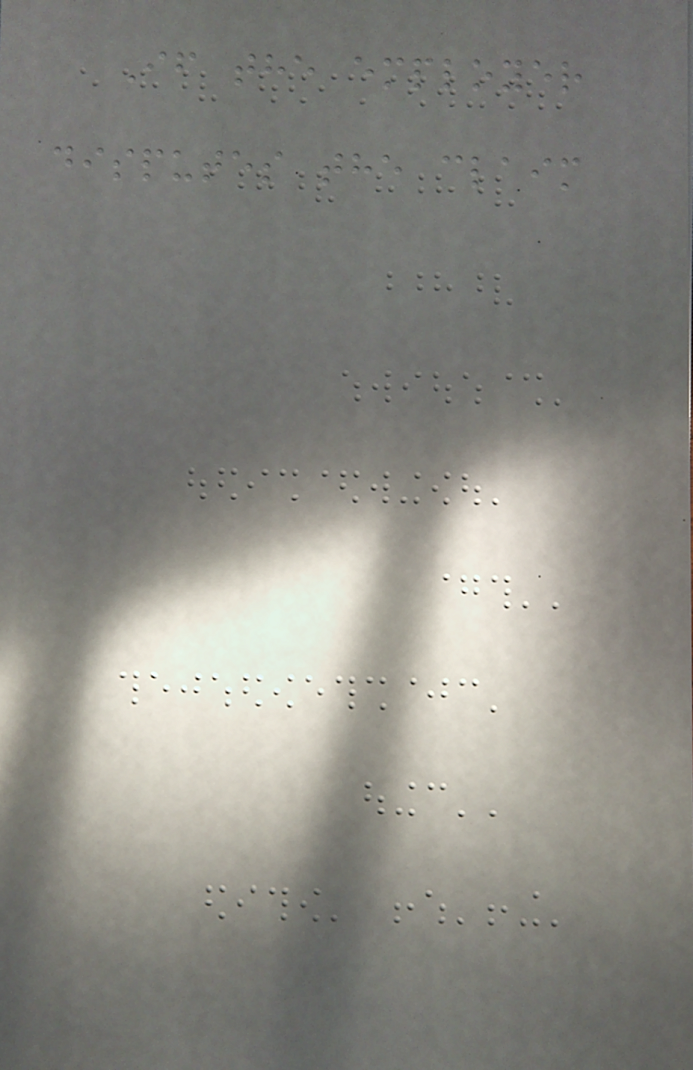If the employer
disputes the claim
